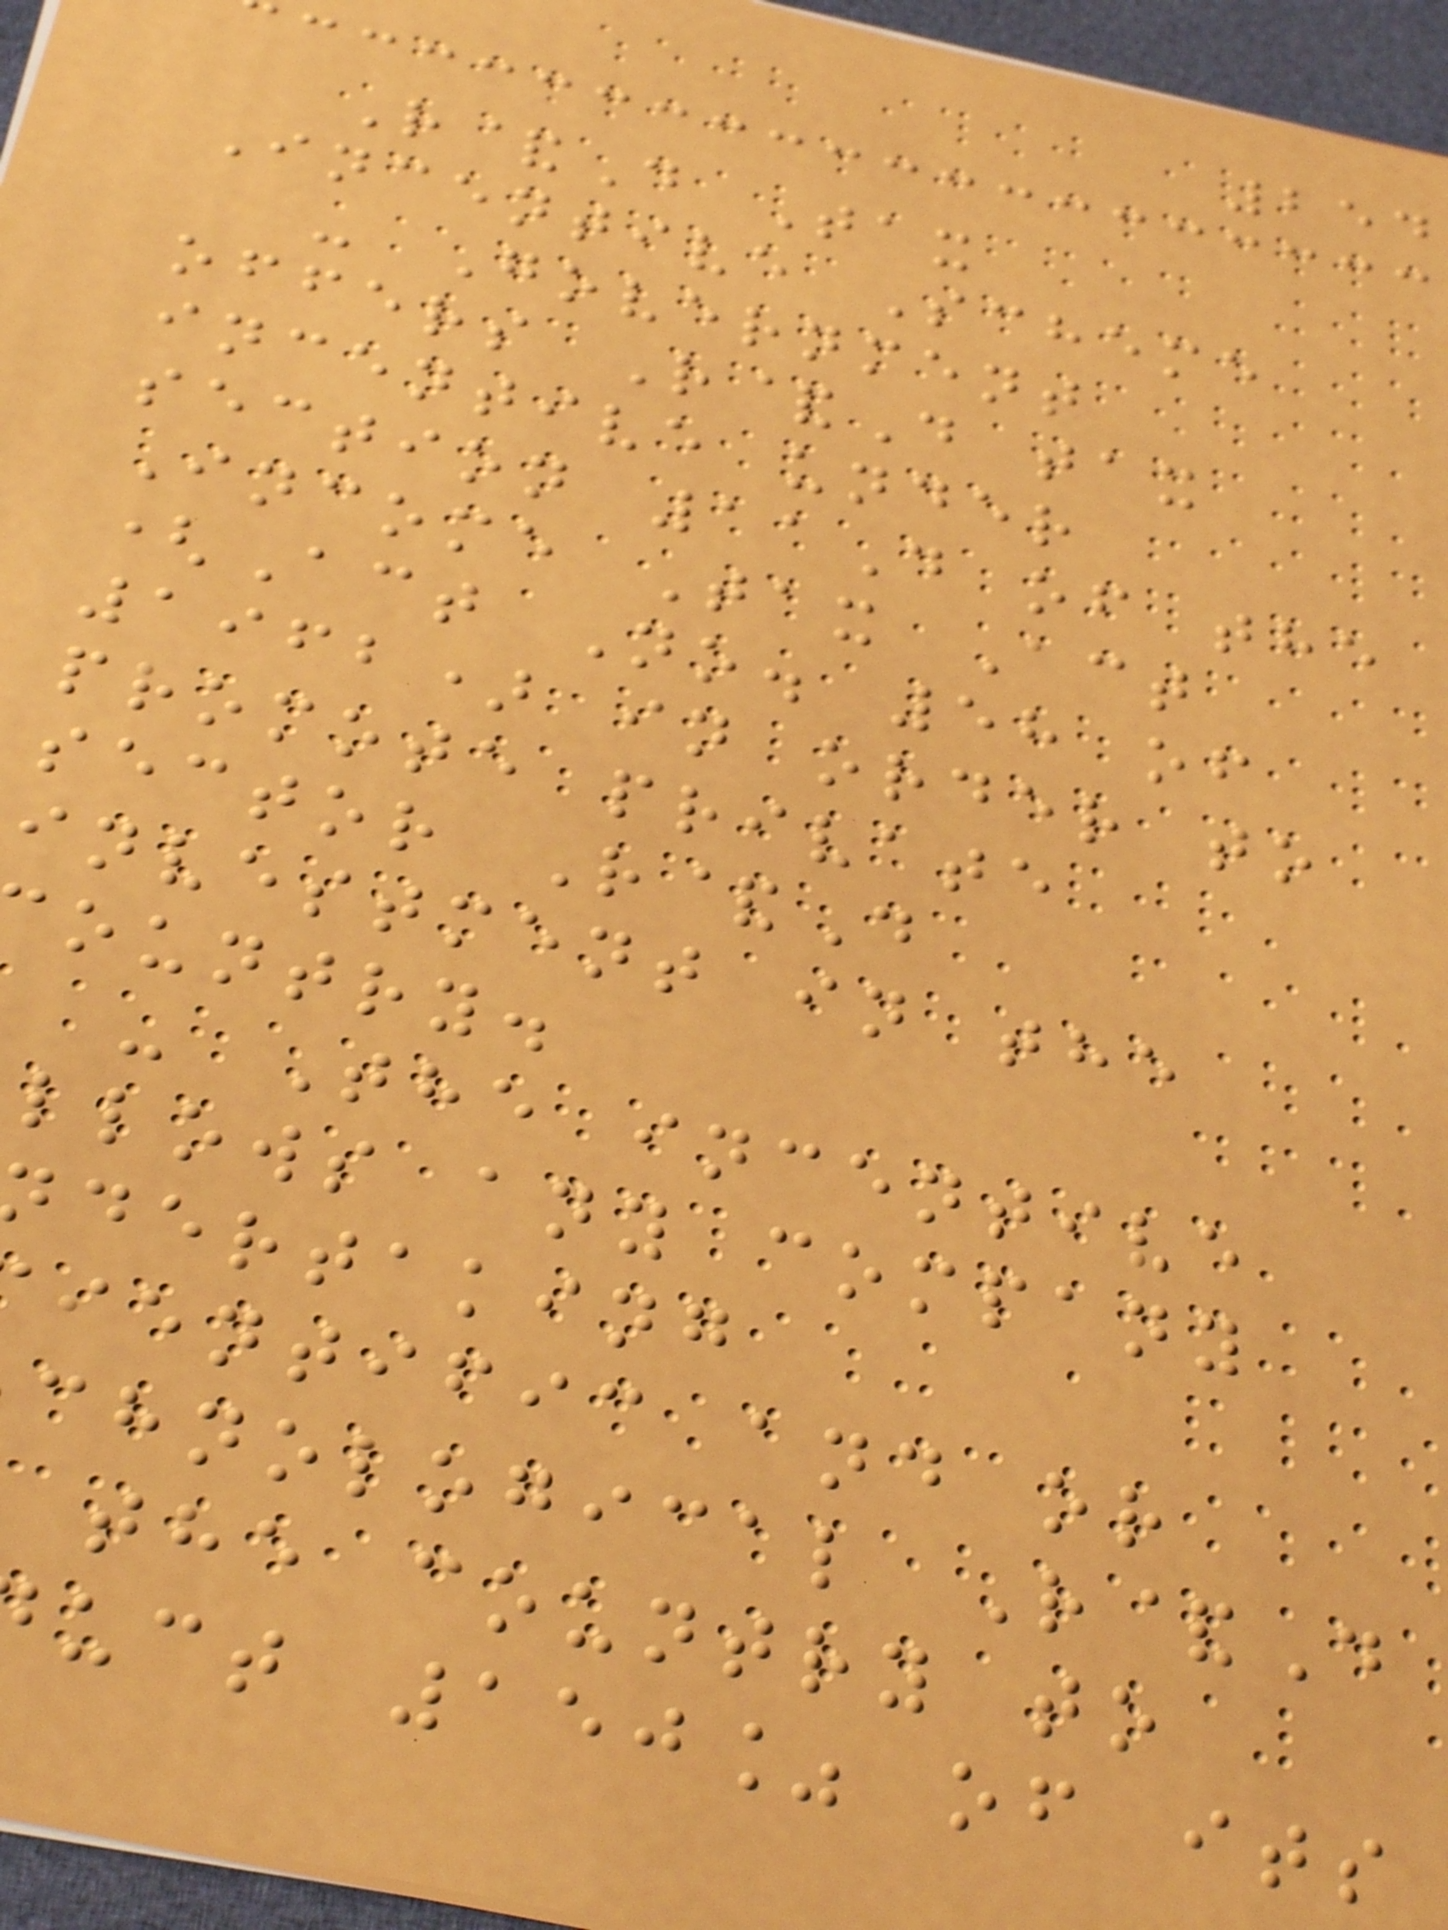254
R&D Tax
Incentive Scheme
- Government
offers R&D tax
incentive under
section 11D of the
Income Tax Act
(Act No. 58 of
1962) in order to
promote private
sector R&D
investment in the
ountry.
- The incentive
llows any company
dertaking
ientific and or
chnological R&D
the country to
uct 150% of its
